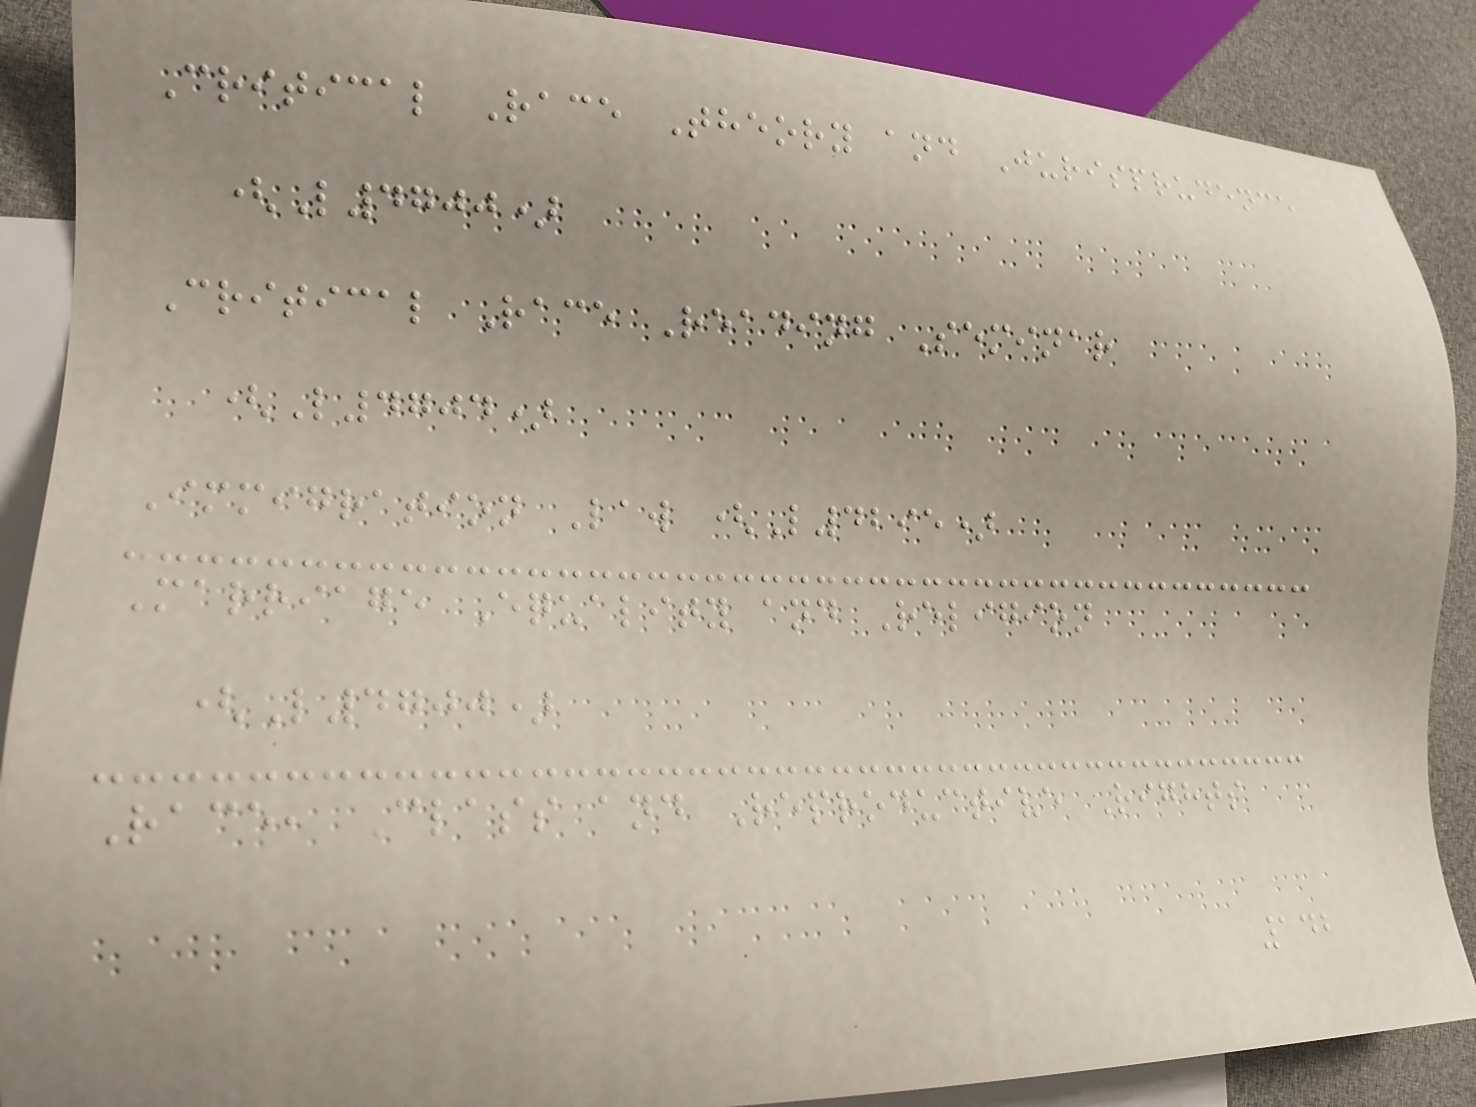Critical Race Theory and Jurisprudence
(L4700)
Critical Race Reading Seminar
(L4704)
Immigration Law (L4295)
Marriage Equality and Religion
(L4700)
Race, Class and Reproductive Rights
142
